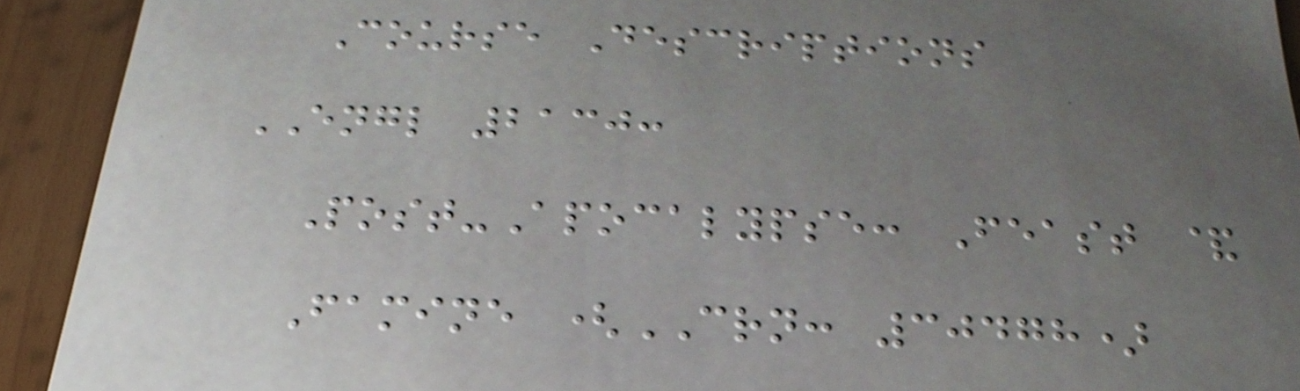Course Descriptions
ENGL 2130:
Post-Apocalypse: Feast &
Famine (CRN: 30478)
